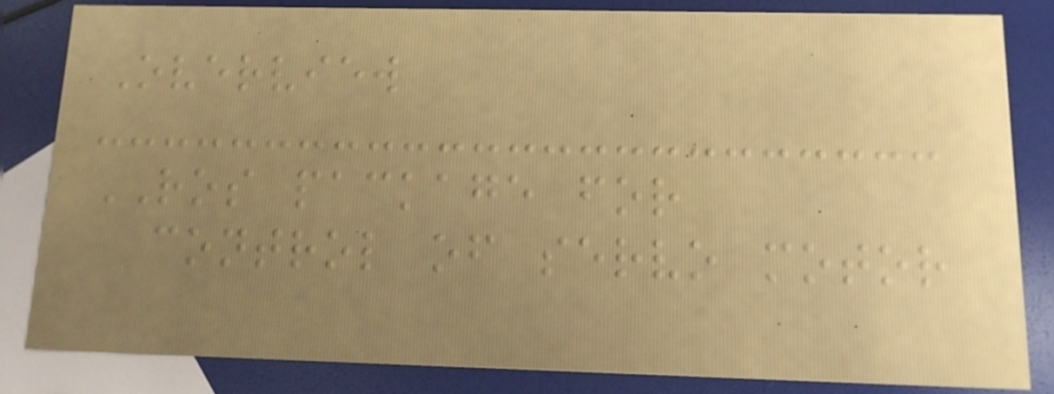Overview
ROS package for
control of servo motor
